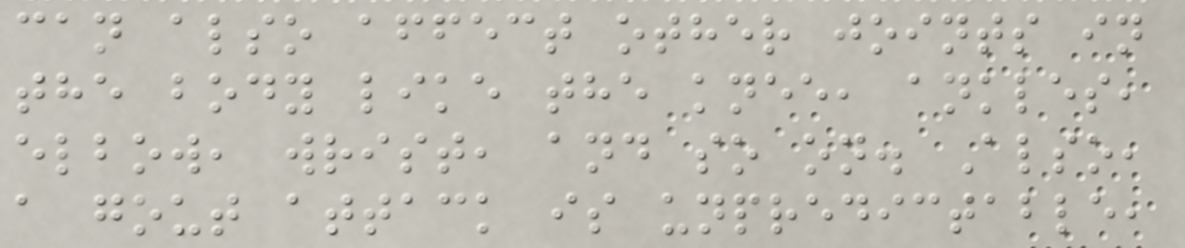can also affect other joints in
the body like the knee, ankles,
elbow, wrist, and so on. Also,
a gout attack is unpredictable,
